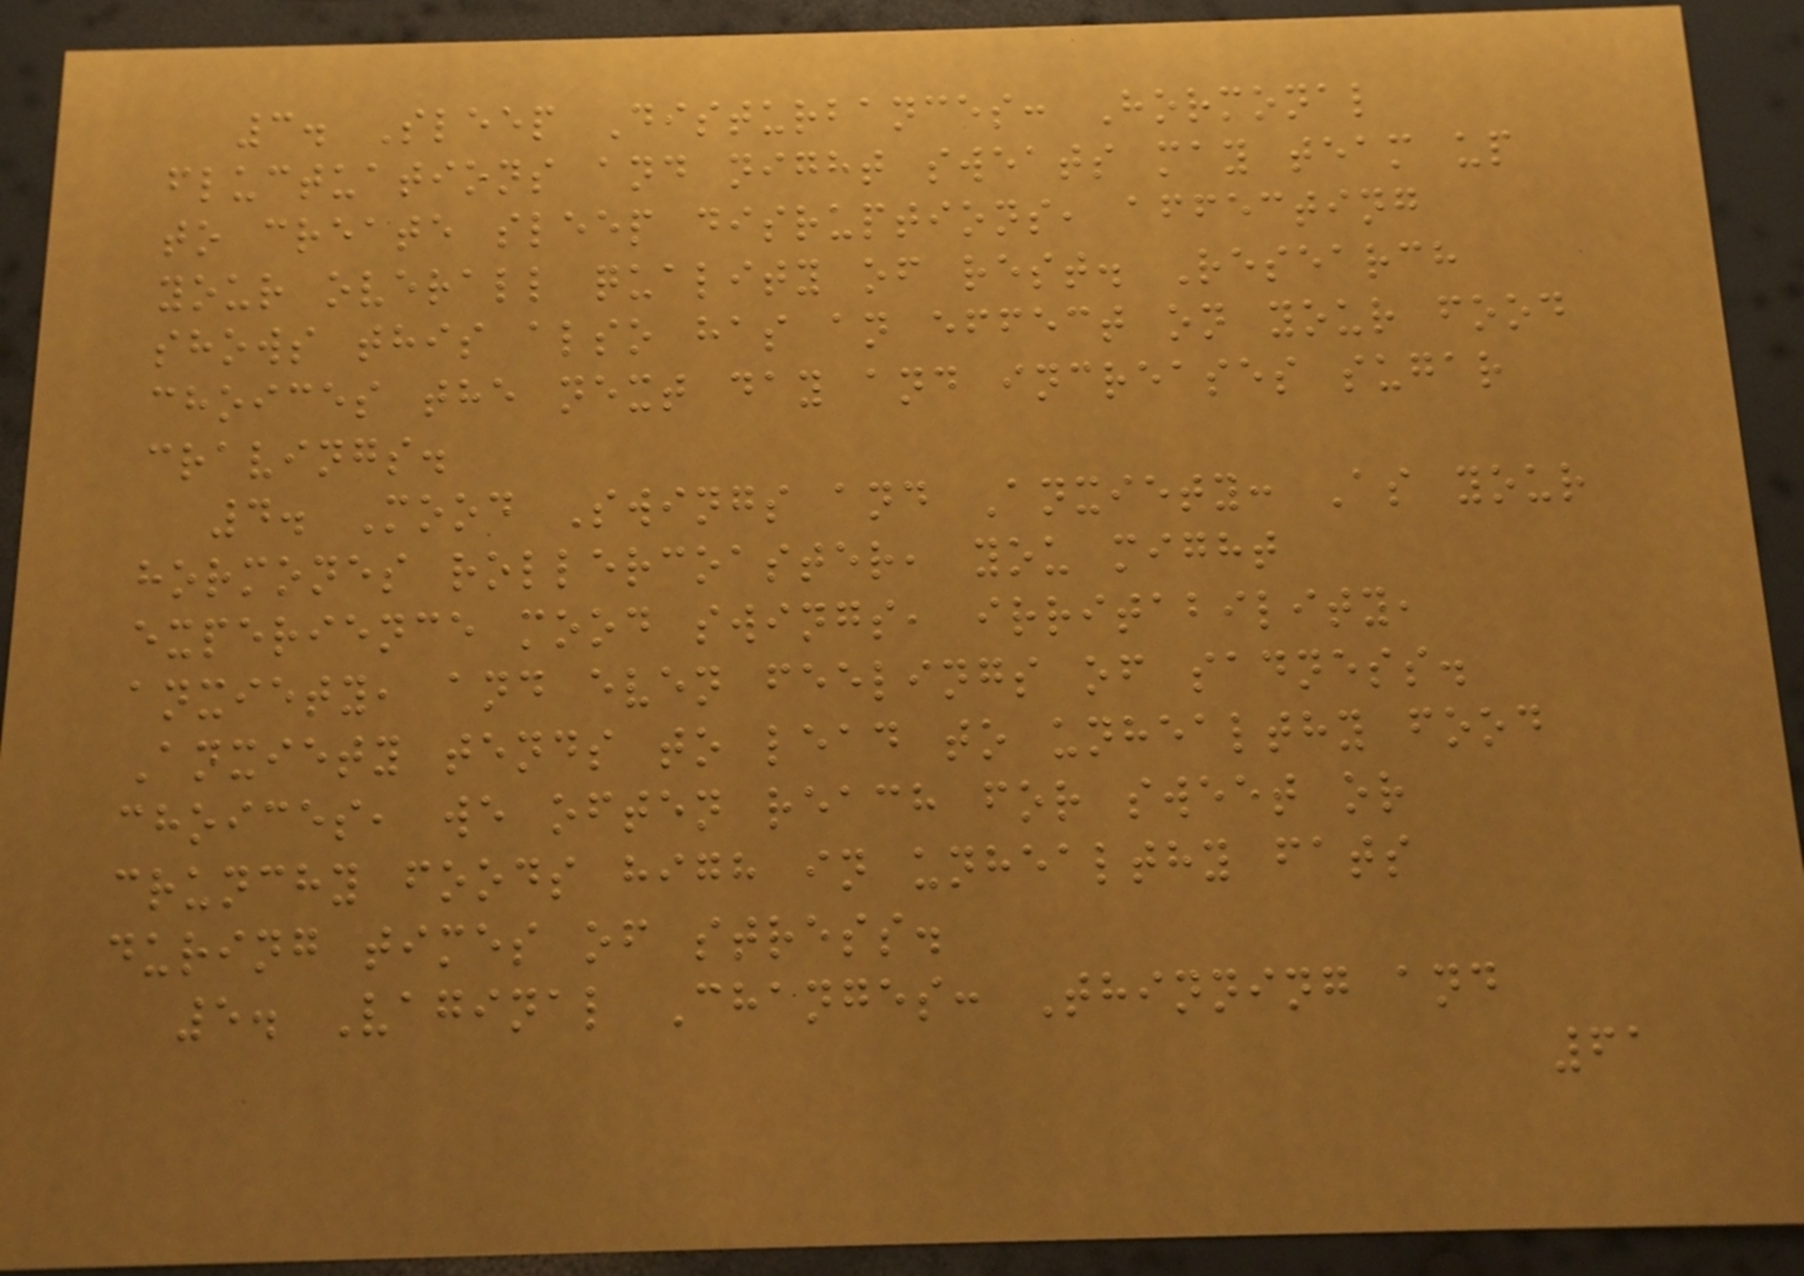3. Sleep Disturbances: Hormonal
fluctuations and night sweats may team up
to create sleep disruptions, affecting
your overall quality of rest. Research
shows this also has an effect on your food
choices the next day and increases sugar
cravings.
4. Mood Swings and Anxiety: As your
hormones rollercoaster, you might
experience mood swings, irritability,
anxiety, and even feelings of sadness.
Anxiety tends to lead to unhealthy food
choices, we often reach for sweet or
crunchy foods high in unhealthy fats
during times of stress.
5. Vaginal Changes: Thinning and
61
